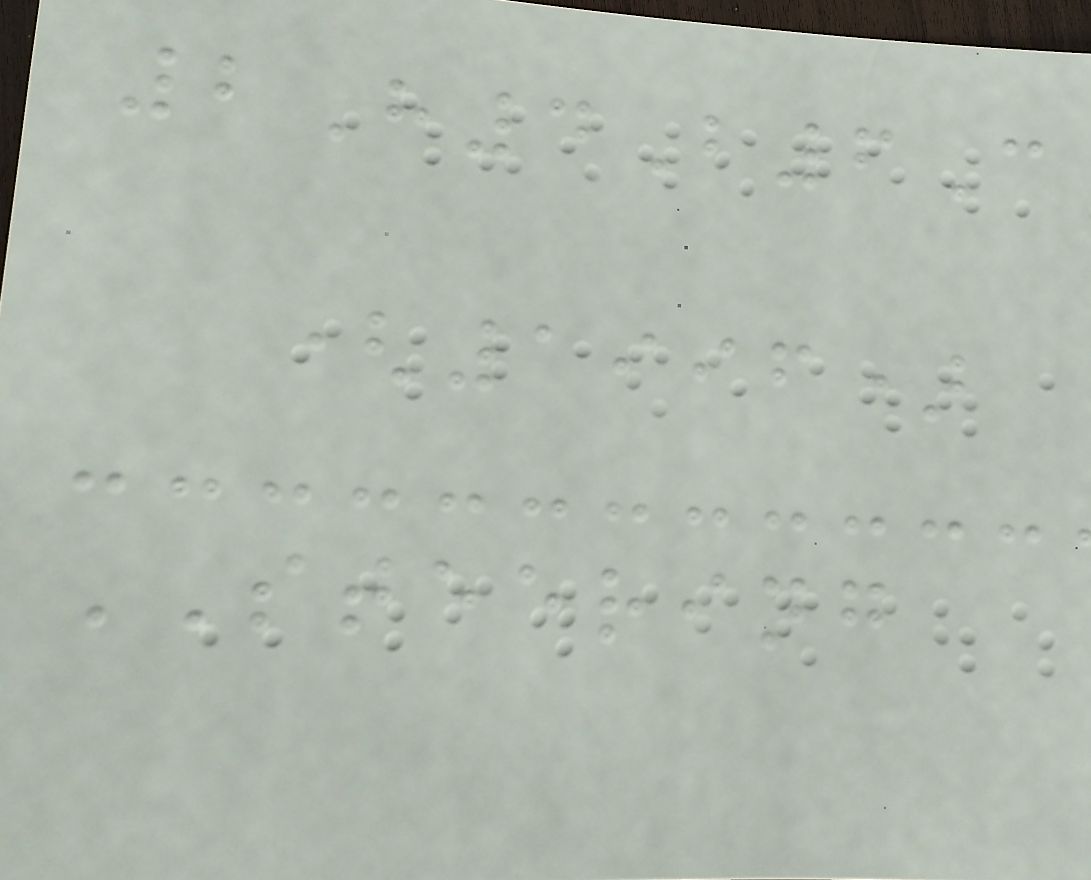2H4B6C
(1996)
STEERING
